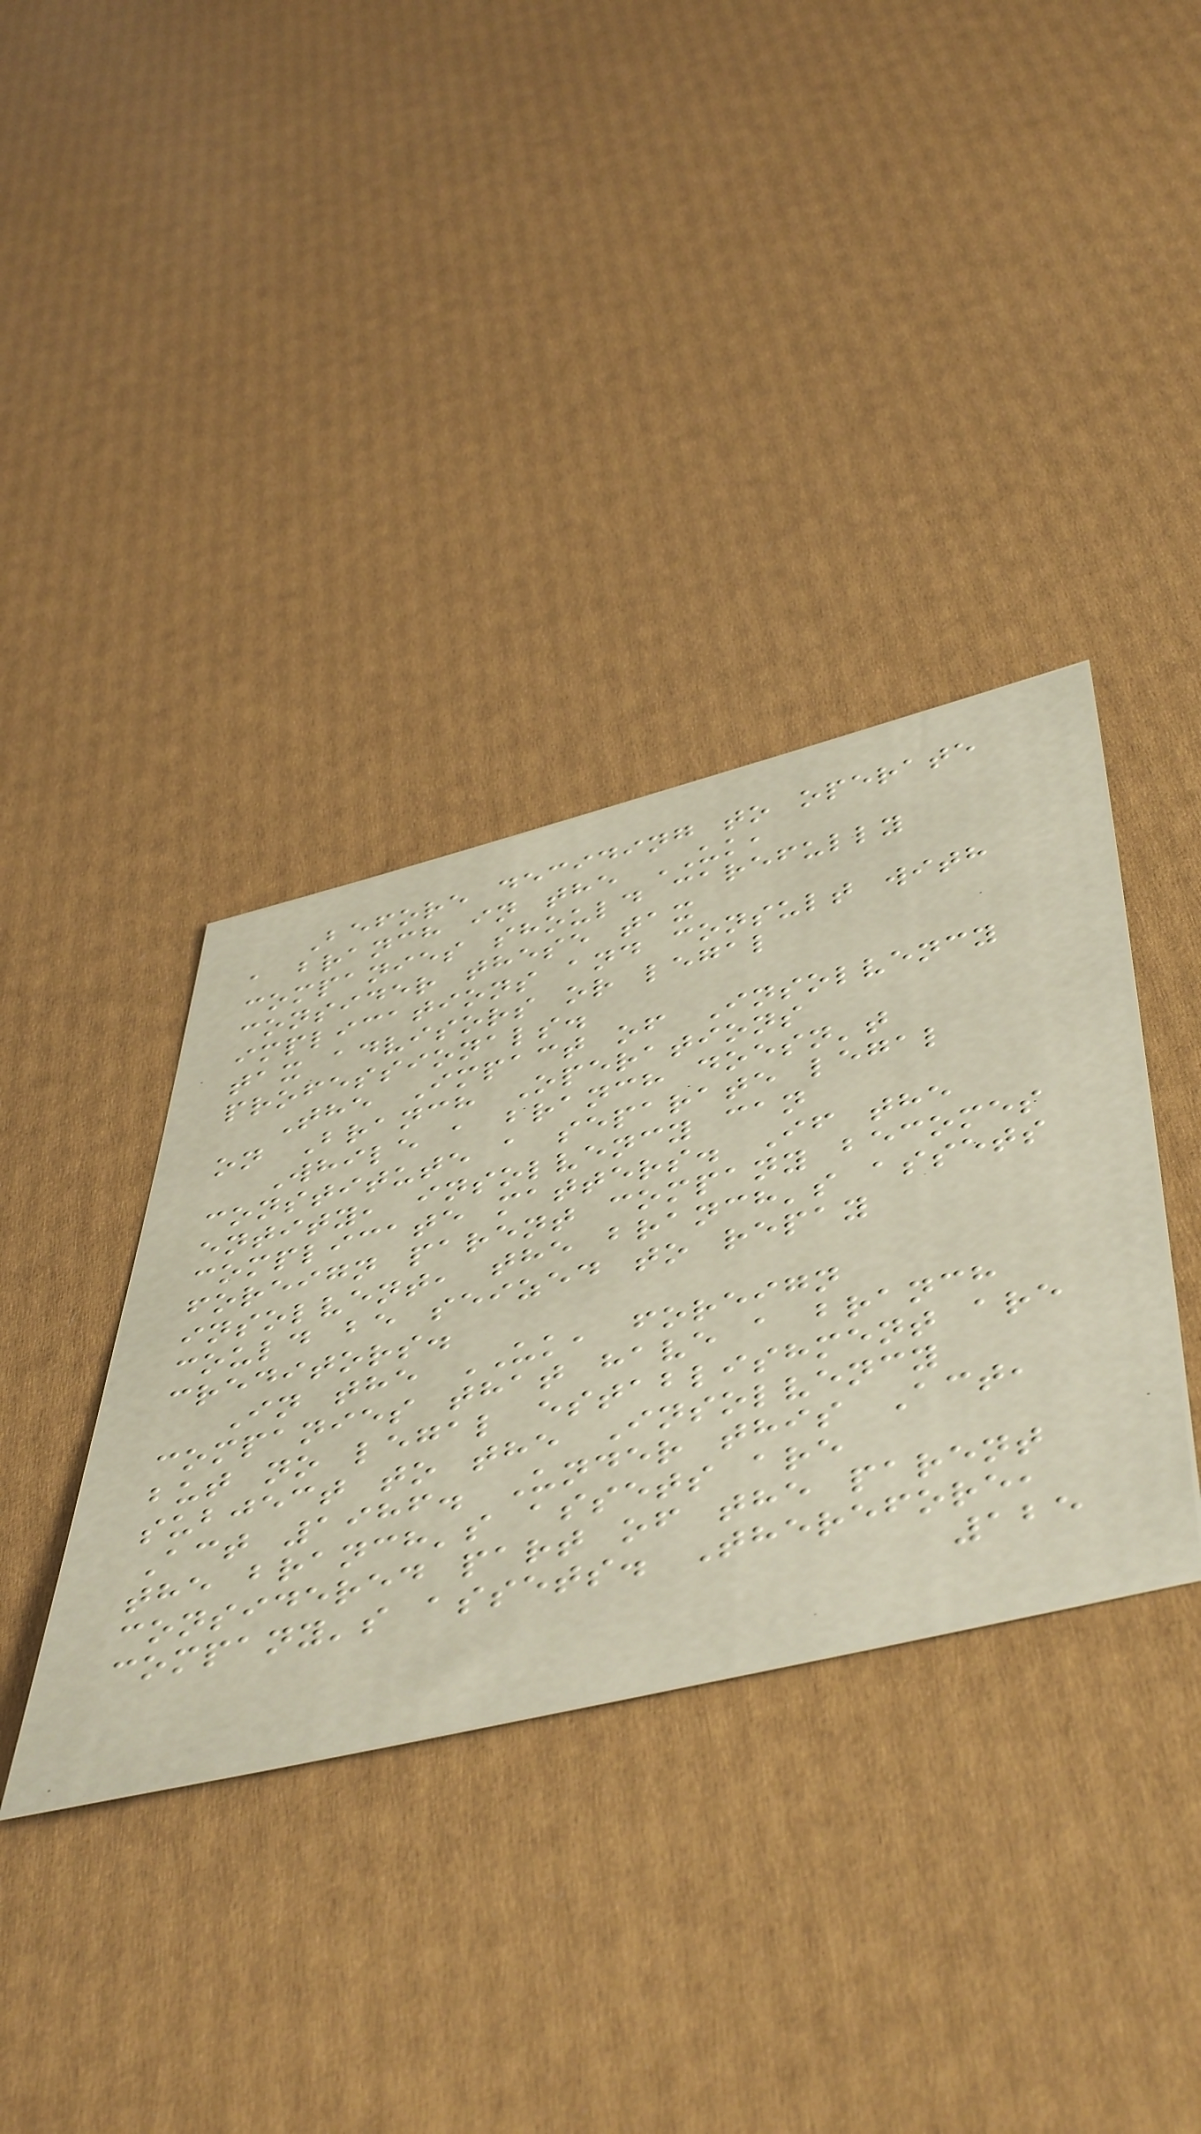Before deciding to operate
a branch in the UK,
companies should carefully
consider these tax
implications and consult with
tax advisors or legal
professionals.
The Impact of Insolvency
on Branch Operations
While a branch doesn't
constitute a separate legal
entity, insolvency can
complicate matters. If the
foreign parent company becomes
insolvent, the branch's assets
could be seized to repay
creditors.
In the UK, foreign
companies that have a branch
but no legal establishment are
subject to the Insolvency
Act 1986. Under this Act,
the branch's assets are
considered part of the parent
company's assets. Therefore,
125
